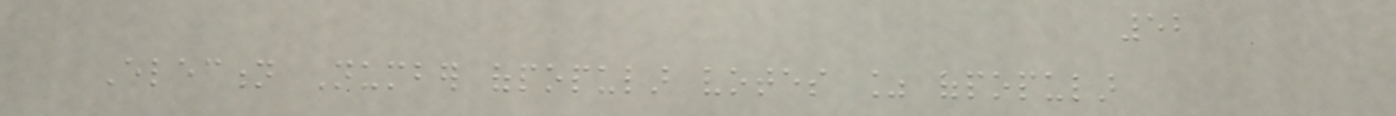52
Election Number ofpopular votes % ofpopular
